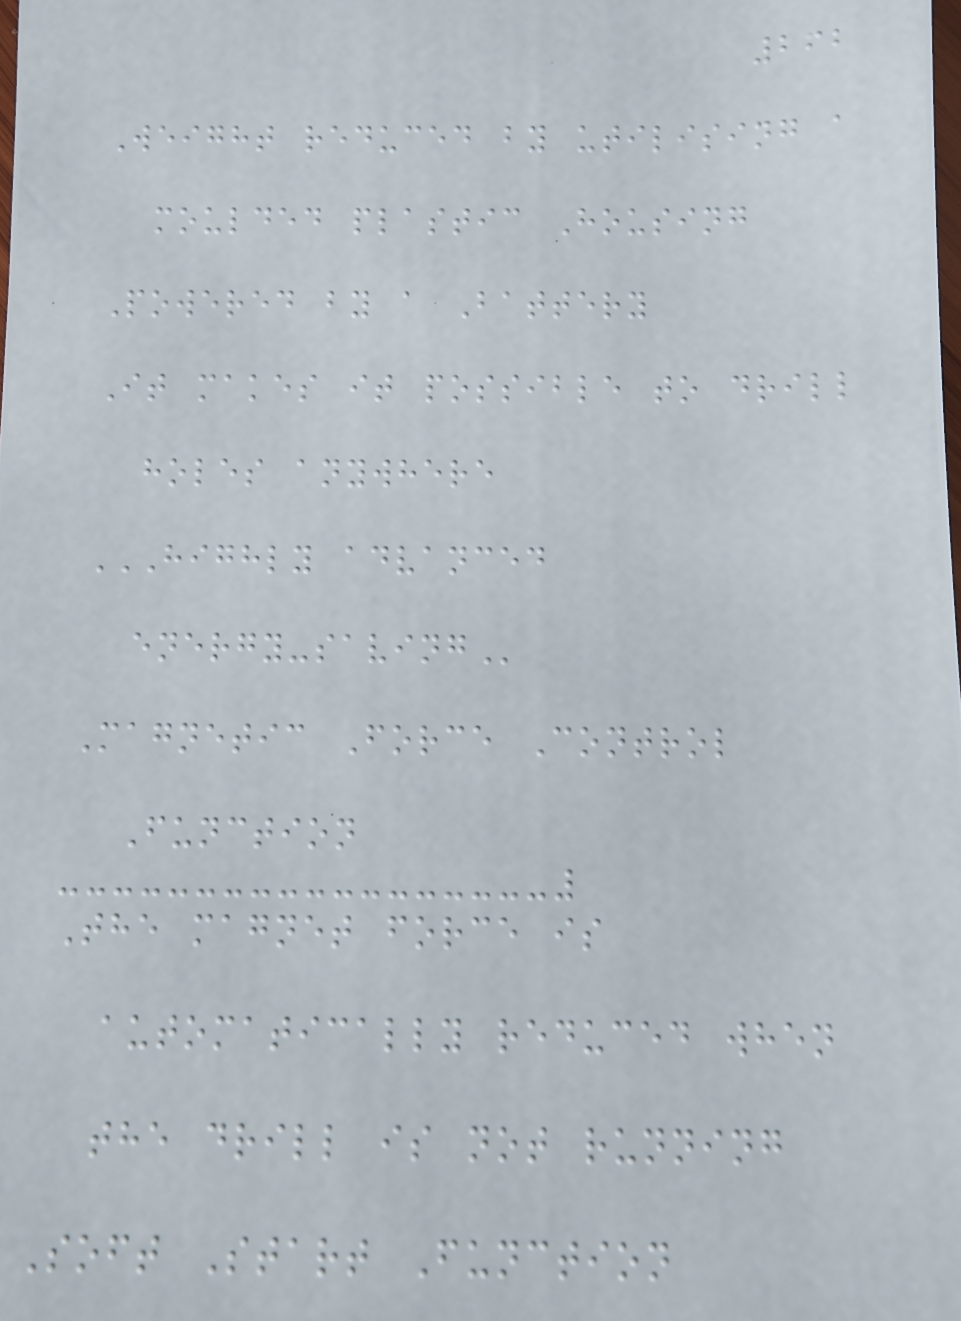262
Weight reduced by utilising a
moulded plastic Housing
Powered by a Battery
It makes it possible to drill
holes anywhere
HIGHLY ADVANCED
ENERGY-SAVING
Magnetic Force Control
Function
The magnet force is
automatically reduced when
the drill is not running
Soft Start Function
